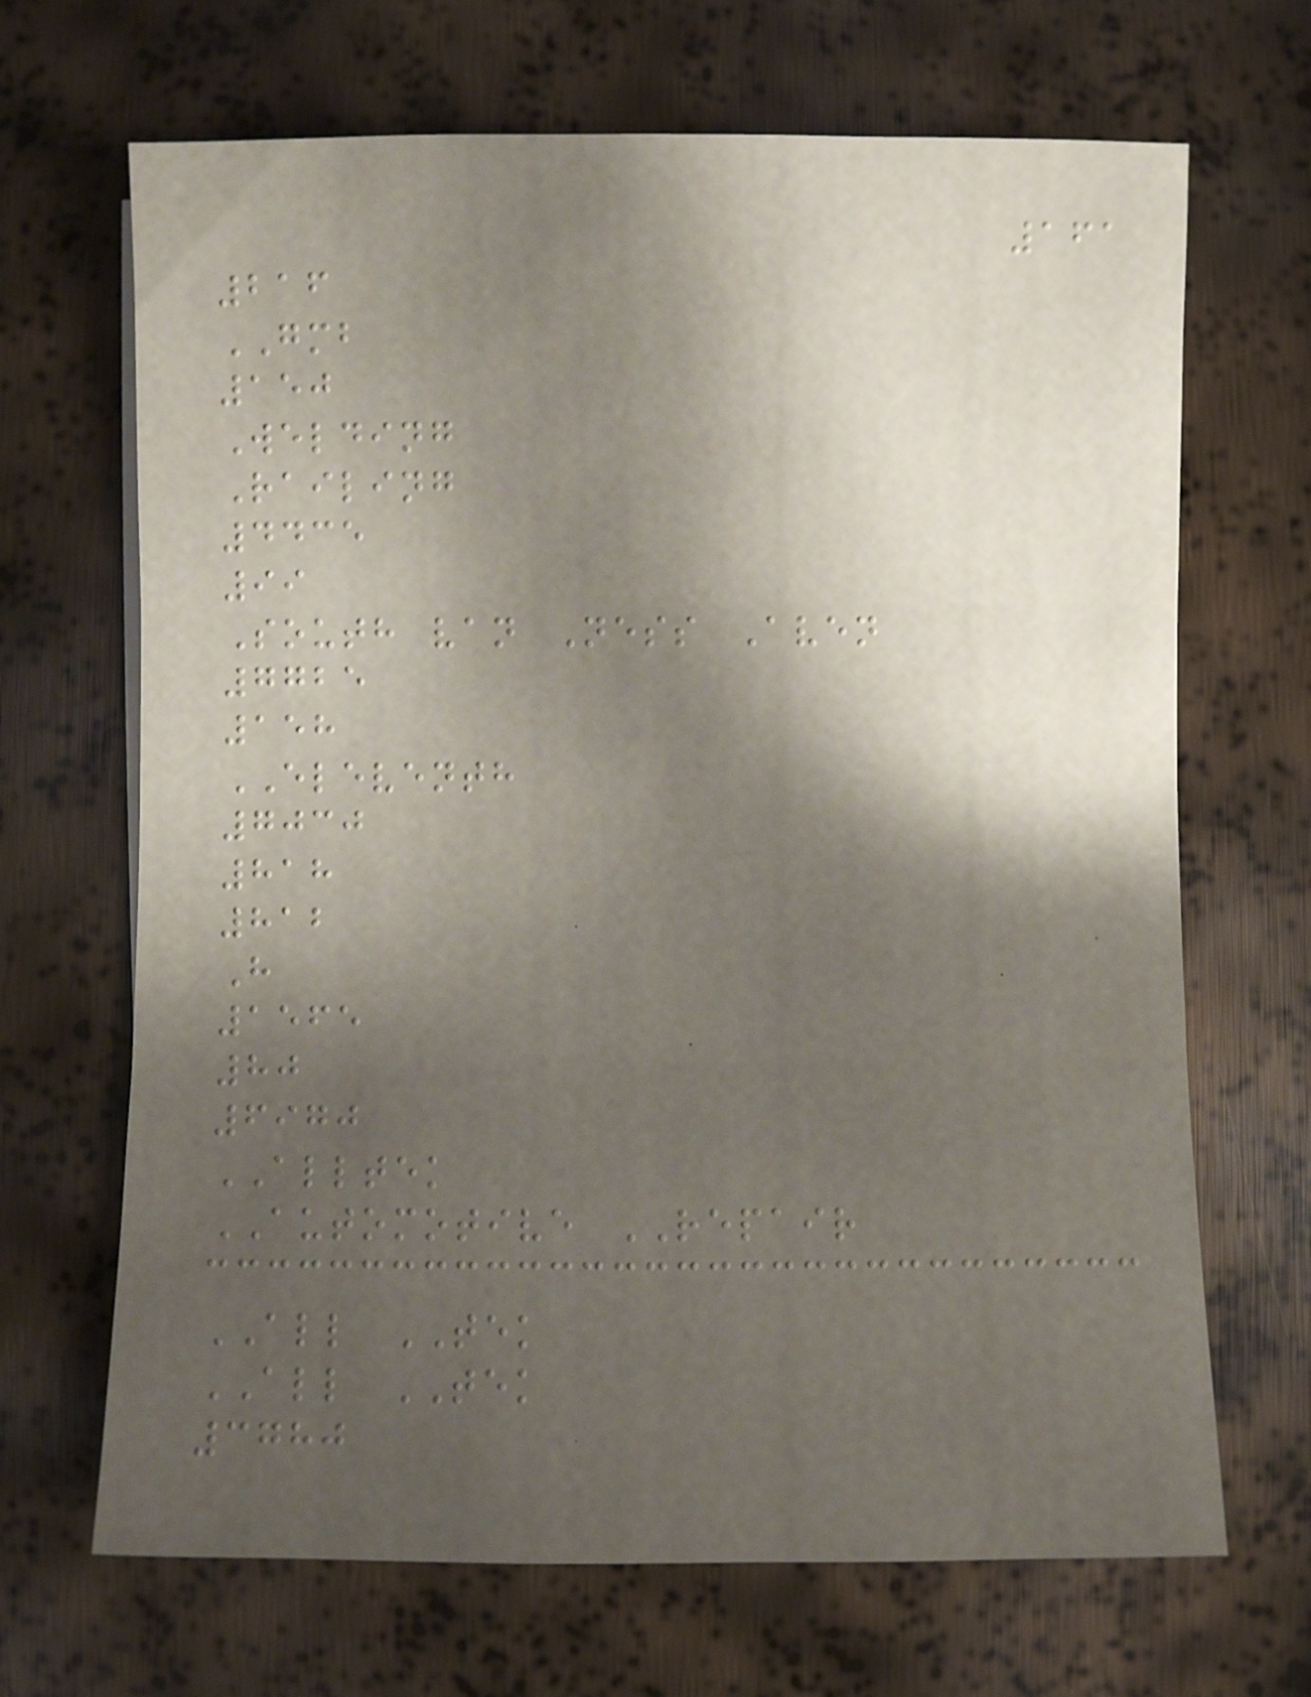161
216
GMB
150
Welding
Railing
4435
99
South van Ness Aven
7725
158
ELEVENTH
7030
818
812
H
1565
80
6970
ALLTEK
AUTOMOTIVE REPAIR
ALL TEK
ALL TEK
3780
